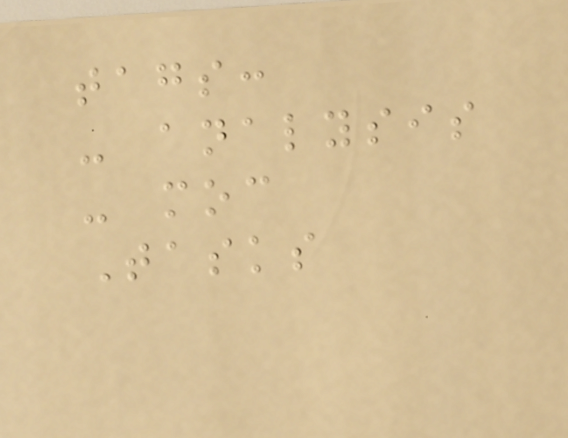tags:
- analysis
- moc
Tasks
